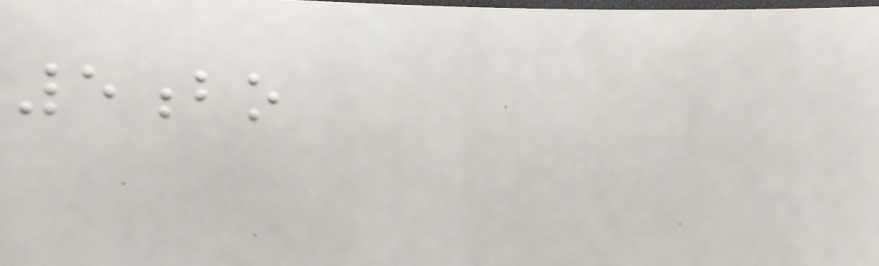5bo
